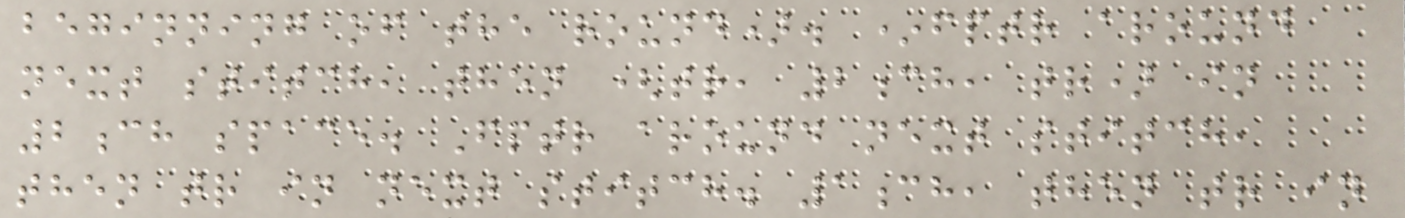beginning of the round). *fptr around
next stitch, then (tr, 2ch, tr) in
2ch space. Fptr around next stitch,
then tr in next stitch. 1ch, then tr in
